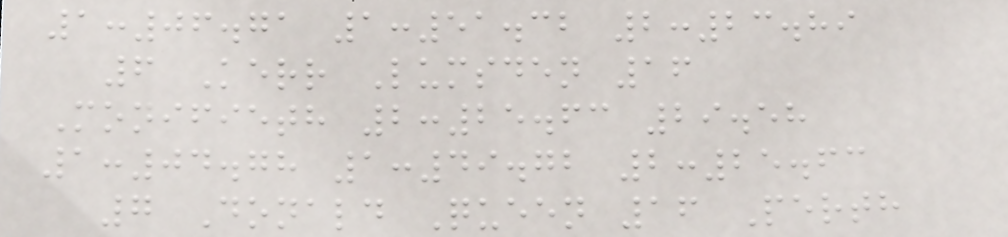1:06.71 1:51.32 2:23.89
6 Kerr Lumsden 16
Monifieth 2:25.63 29.58
1:04.78 1:49.72 2:25.63
7 Donald Queen 16 Perth
